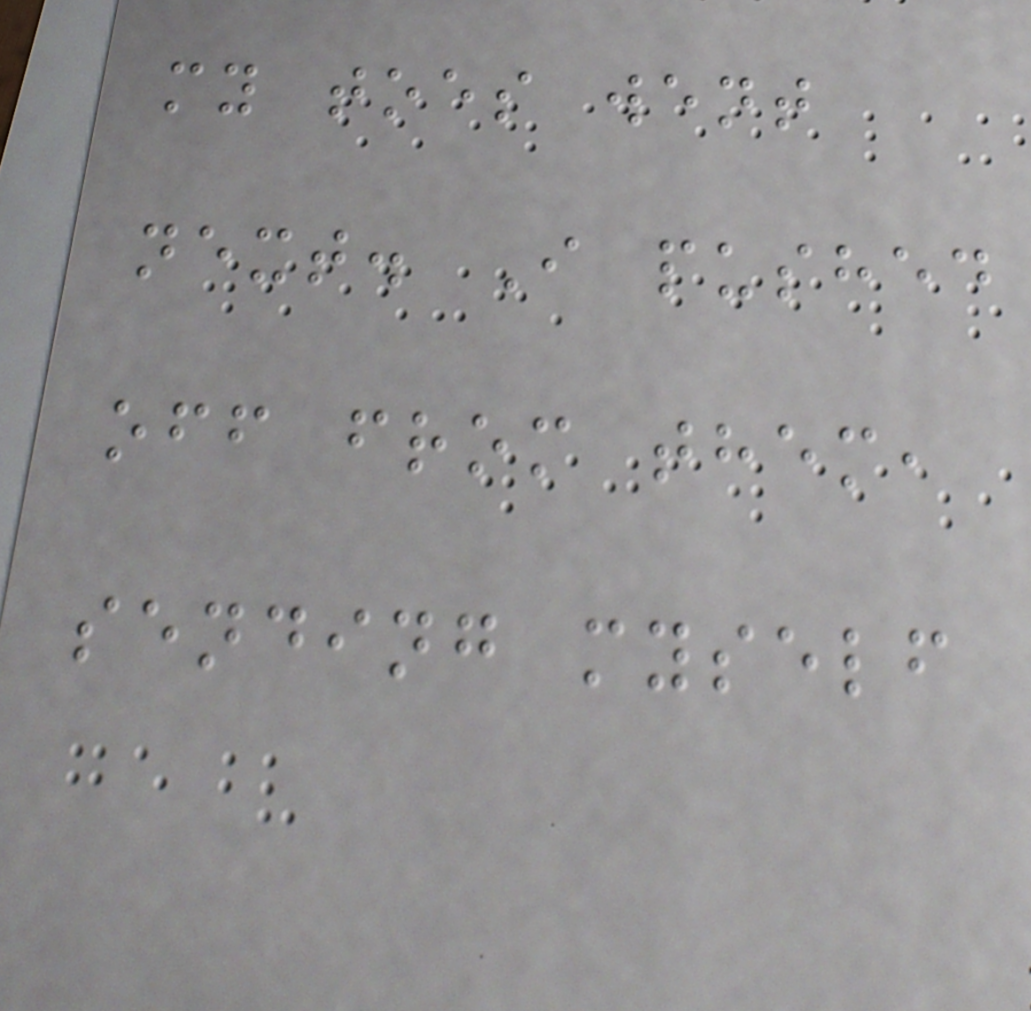my toes went
next. I pushed
off from them,
sending myself
